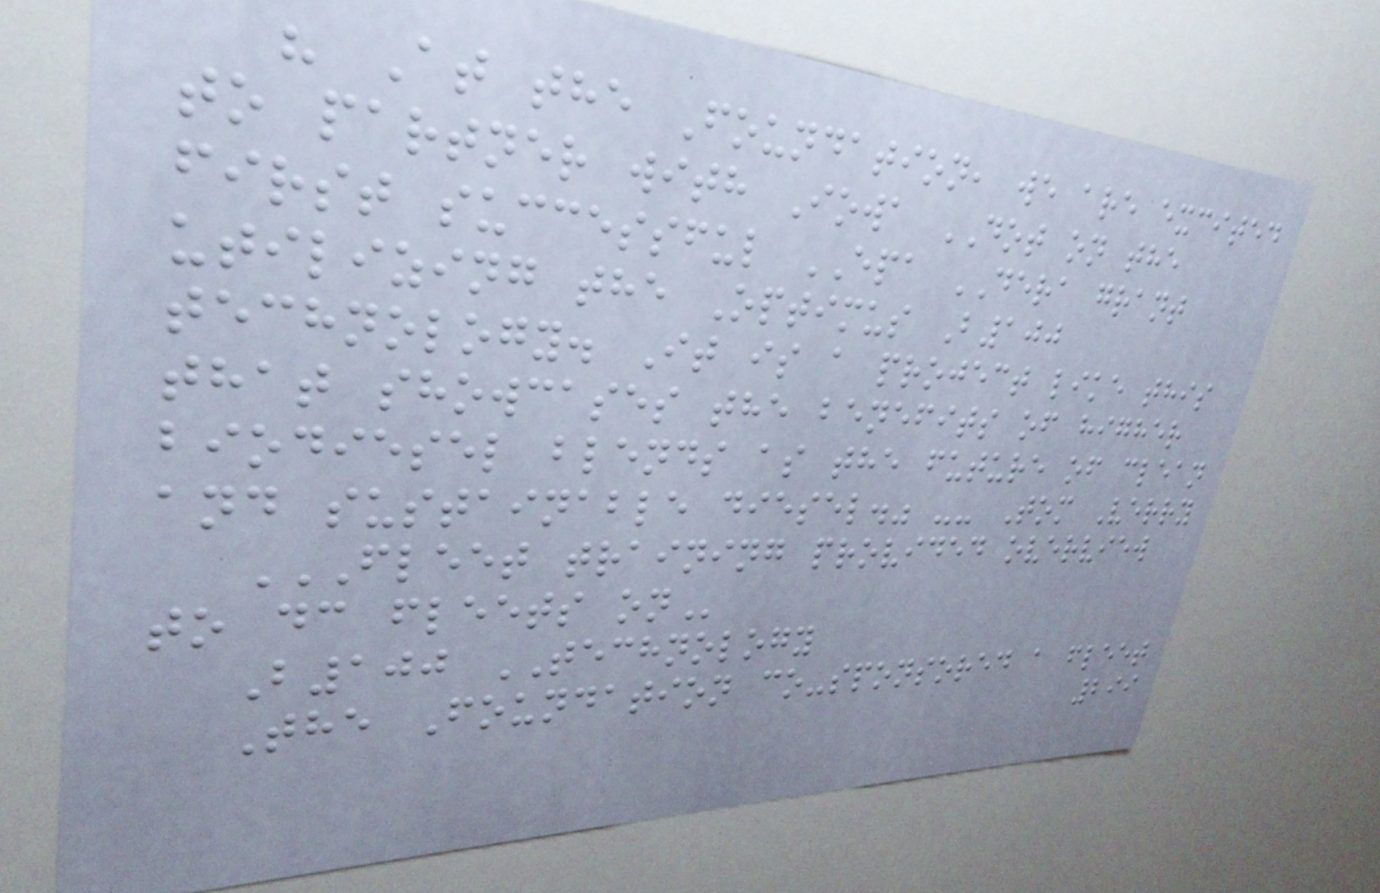" At the Foundation, we are excited
to partner with Iowa DOT on the
first successful EPA DERA grant
utilizing the Optimus B100
technology. It is a project like this
that showcases the benefits of higher
biodiesel blends as the future of clean
and sustainable diesel." -- Tom Verry
FLEET TRAINING PROVIDED OVERVIEW
TO DC FLEETS ON
B100 TECHNOLOGY
The Foundation co-sponsored a fleet
299
